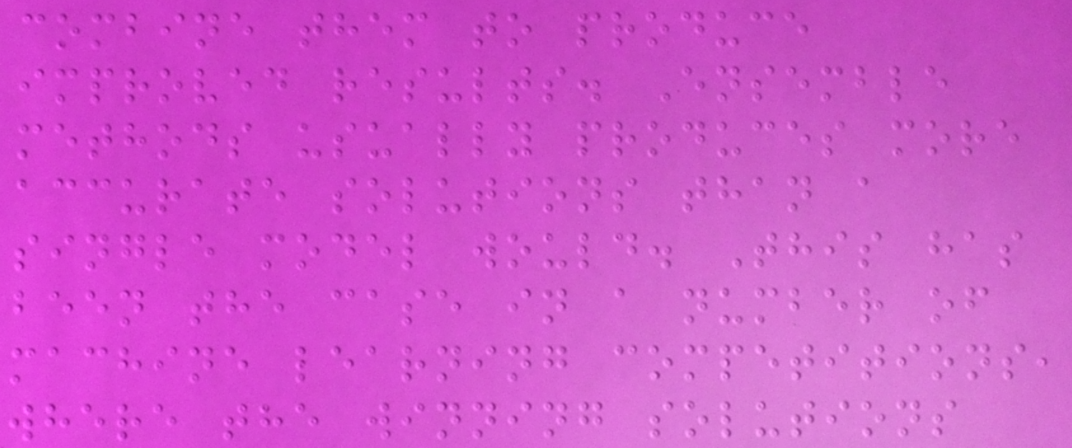combine them to produce
improved results. Ensemble
methods usually produces more
accurate solutions than a
single model would. This has
been the case in a number of
machine learning competitions,
where the winning solutions
